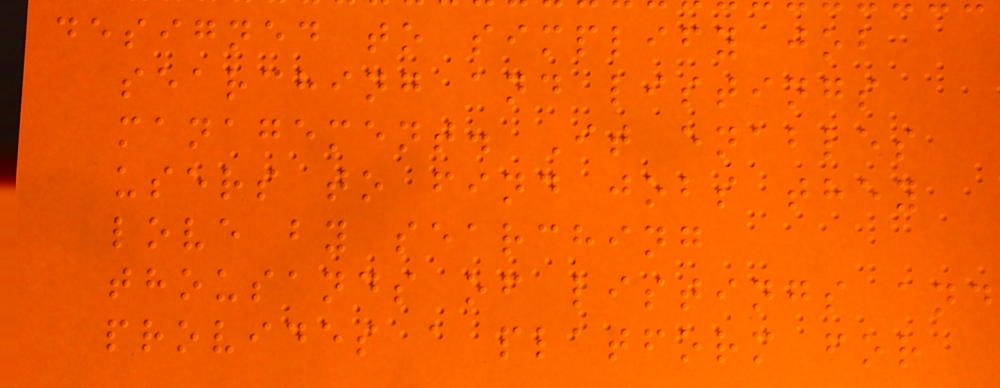designed to simplify job
searching and listings
management. It enables
users to find jobs they
love by searching
thousands of listings and
provides a platform for
